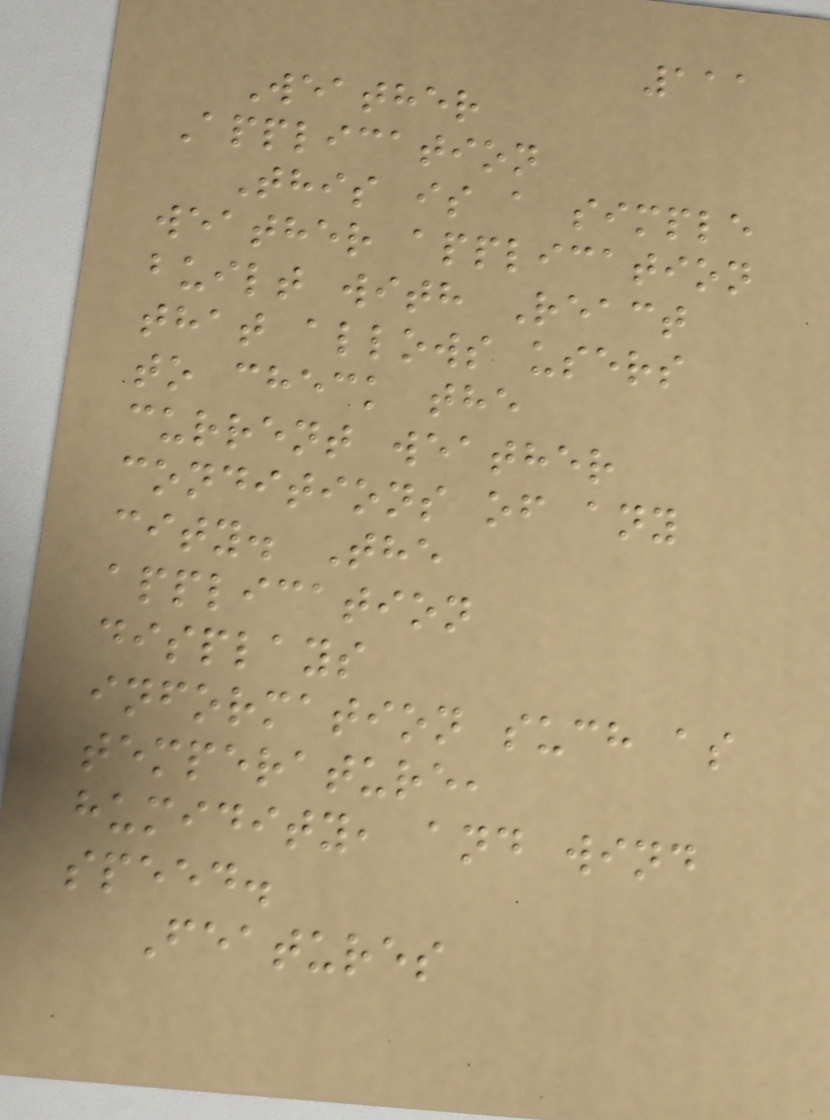111
Weather
Application
This is a simple
weather application
built with React
that allows users
to check the
current weather
conditions of any
city. The
application
displays
information such as
temperature,
humidity, and wind
speed.
Features
